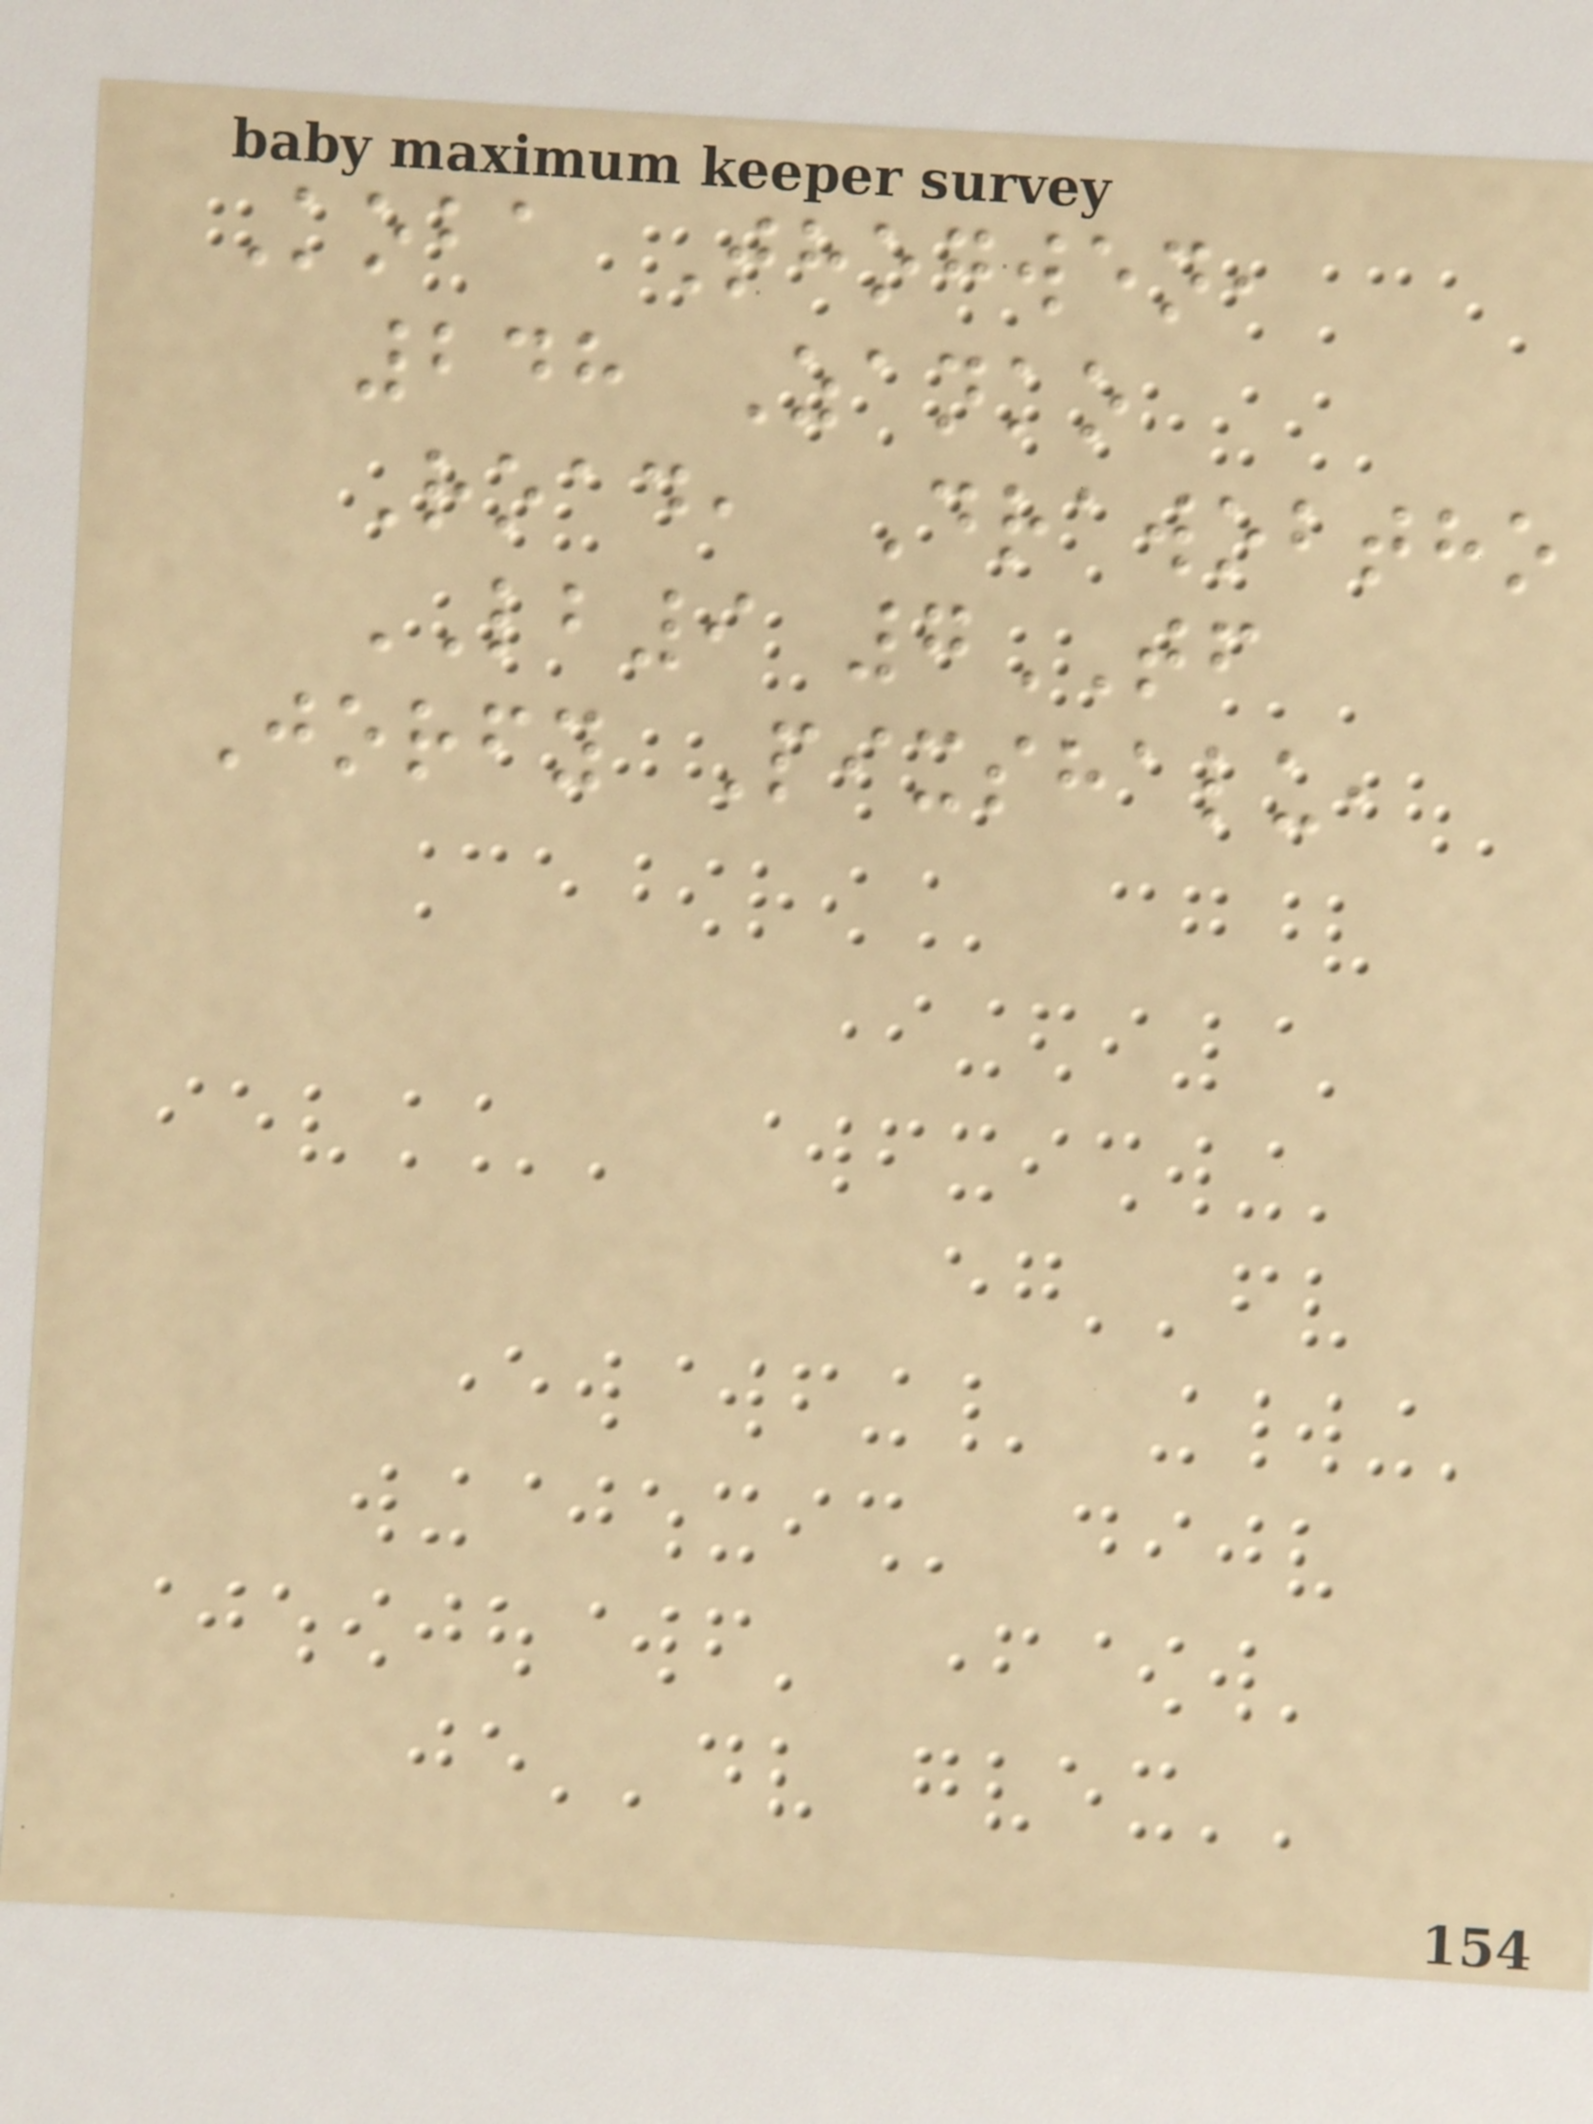Koba Thogwen,
248 Zanko
Road, Drawobtho
LB9 7TF
Jorfy Pixshalu,
